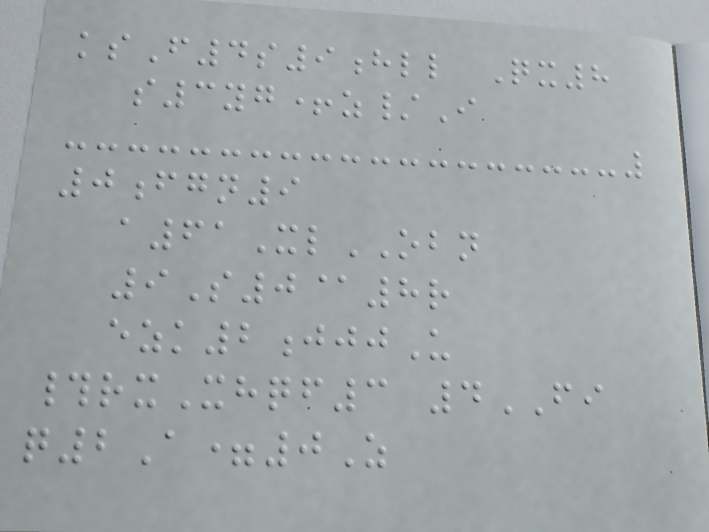ksF4s9hll Qx8
s3yg+z/I
0fgn9
a61XlOBN
9S0@8r
ezk2jjjU
#rxXhqf3 4FI
q2A=0Z
